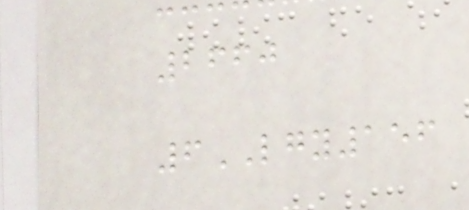2660
6LGY156
